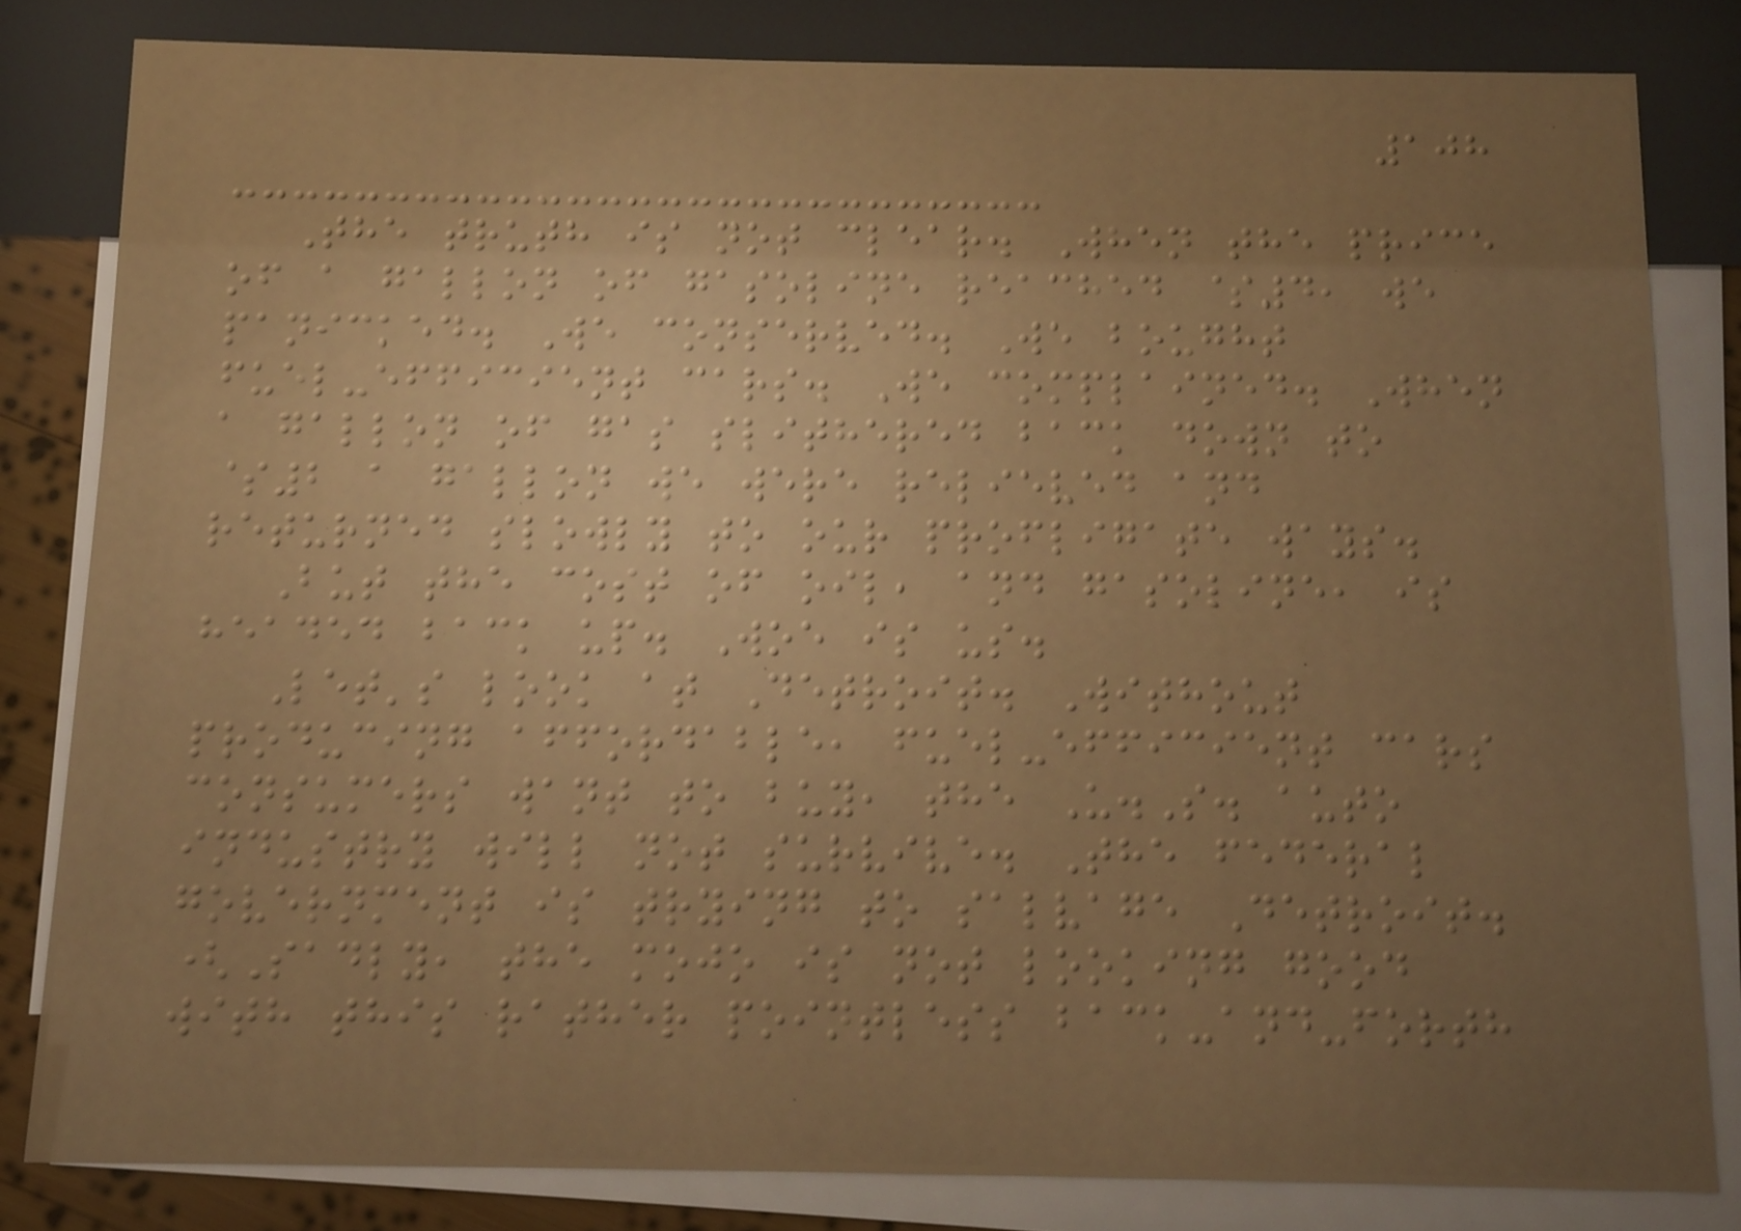108
The truth is not clear. When the price
of a gallon of gasoline reached $4, we
panicked. We conserved. We bought
fuel-efficient cars. We complained. When
a gallon of gas slithered back down to
$2 a gallon we were relieved and
returned slowly to our profligate ways.
But the cost of oil, and gasoline, is
headed back up. Woe is us.
Let's look at Detroit. Without
producing affordable, fuel-efficient cars
consumers want to buy, the U.S. auto
industry will not survive. The federal
government is trying to salvage Detroit.
(Sadly, the mojo is not looking good
with this rather pointless back-and-forth
